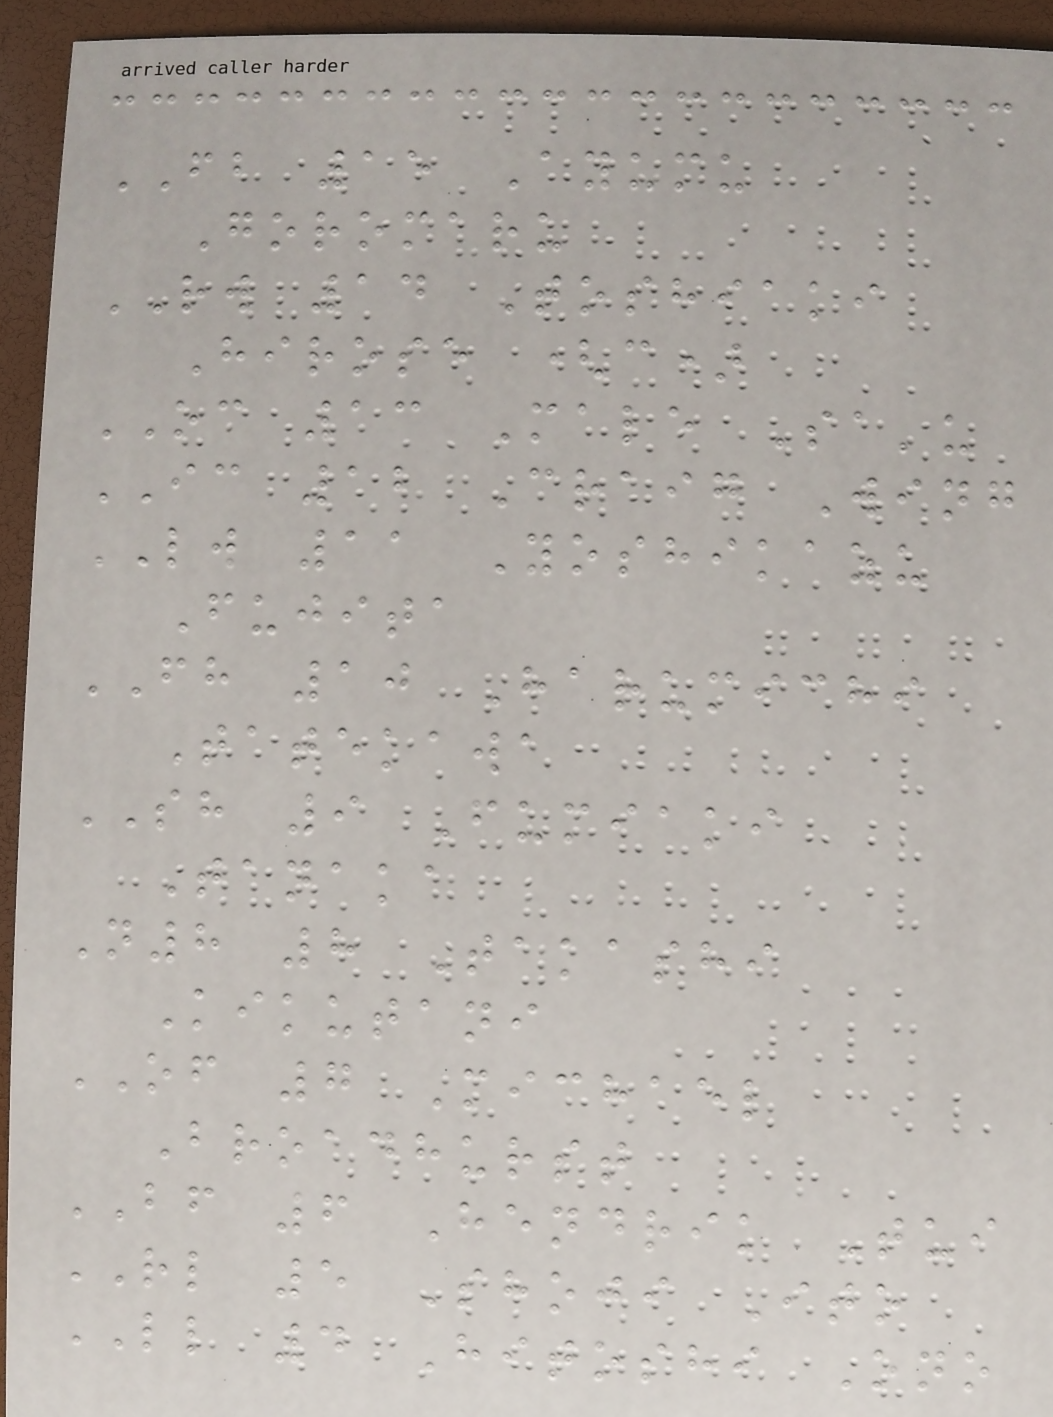FB 15 Ayumu
Goromaru
RW 14 Toshiaki
Hirose (c)
OC 13 Male Sa'u
IC 12 Craig Wing
LW 11 Yoshikazu
Fujita
FH 10 Harumichi
Tatekawa
SH 9 Fumiaki
Tanaka
N8 8 Takashi
Kikutani
OF 7 Michael
Broadhurst
BF 6 Hendrik Tui
RL 5 Shoji Ito
LL 4 Hitoshi Ono
